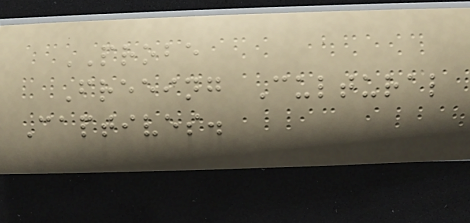PROBE
Freeing Cultural
Captives.
